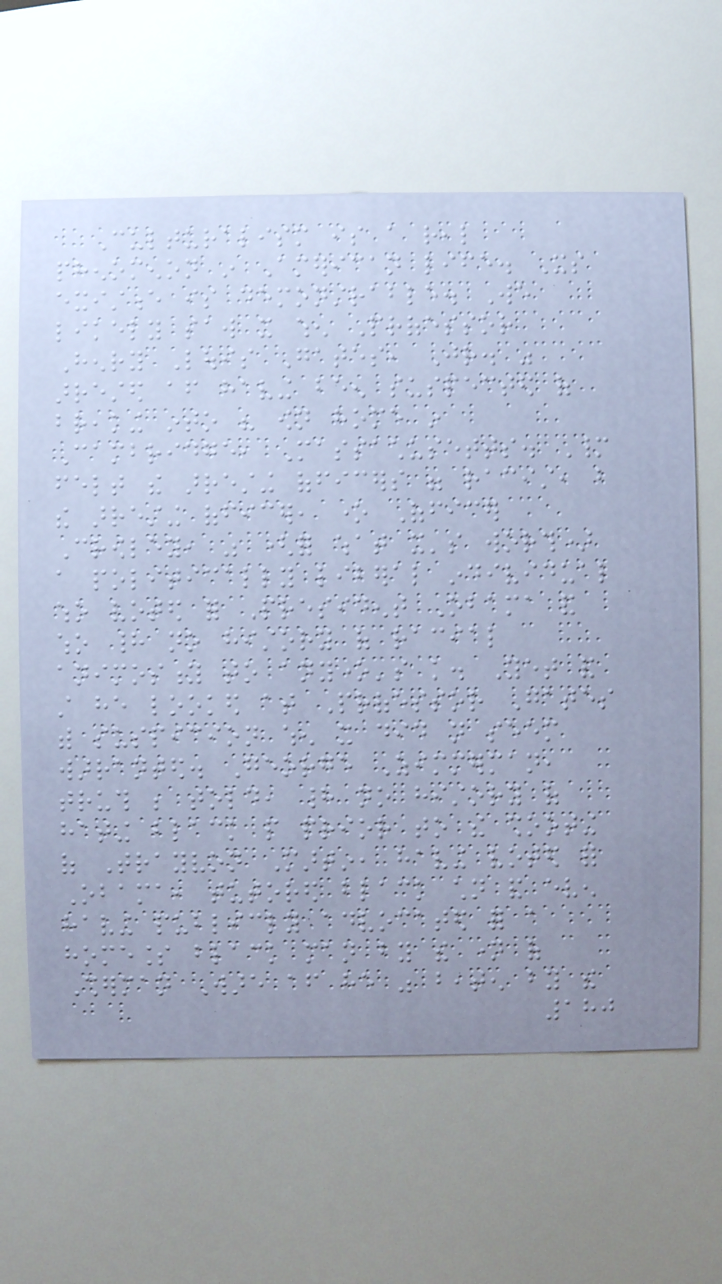Culturalism is a real
phenomenon in American life. Its
existence is demonstrable. We
likely saw it when Professor
Henry Louis Gates, Jr. was
arrested after having been suspected of
breaking into his own home in
Cambridge, Massachusetts. Many
felt the arresting officers were racist, but
the arresting officer, one Officer
Crowley, was (for what it's worth)
a politically liberal individual
who voted for President Obama and
who had no history of racial
animosity to anyone's knowledge. Yet and
still he looked at Professor Gates
with suspicion when it did not seem
warranted. George Zimmerman,
truth be told, had no history of
hating black people prior to the shooting
of Trayvon Martin, having voted for
Obama, tutored black children and even
having publicly advocated for a
homeless black man by the name of
Sherman Ware after he was beaten by the
180
